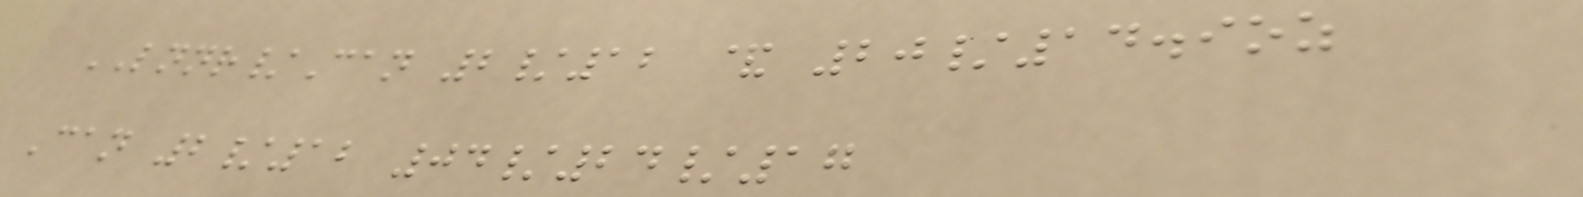LNNR/Can 2/12 & 20/14.9oz
Can 2/12 04/24/17
